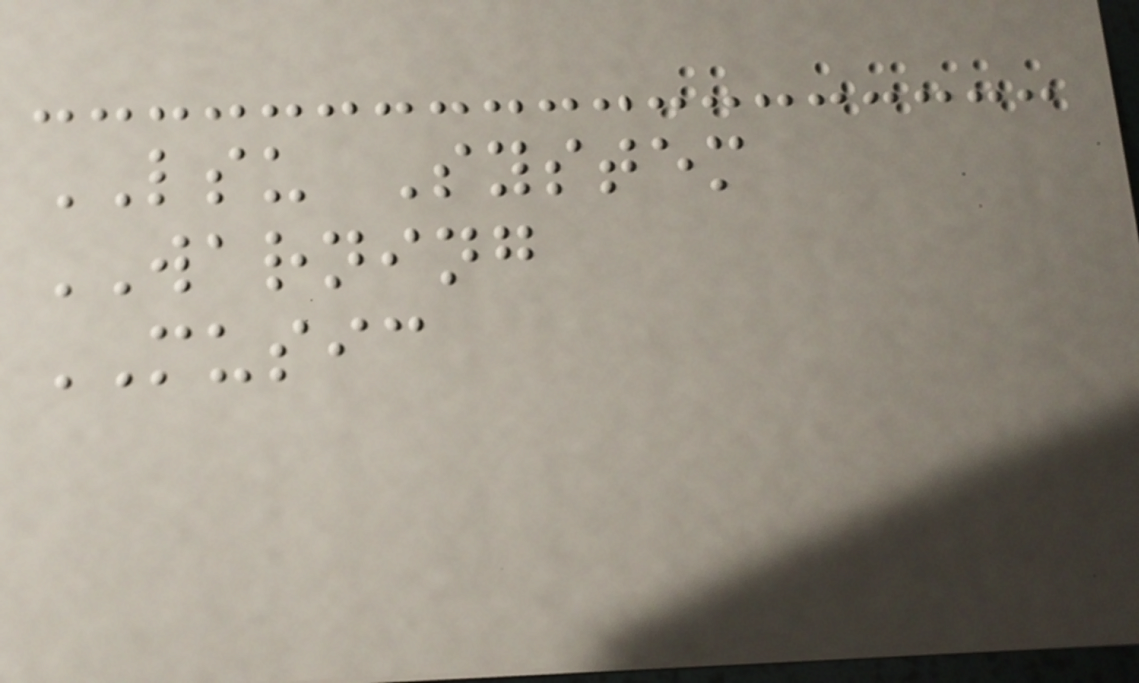LSU System
WARNING
MUSIC
